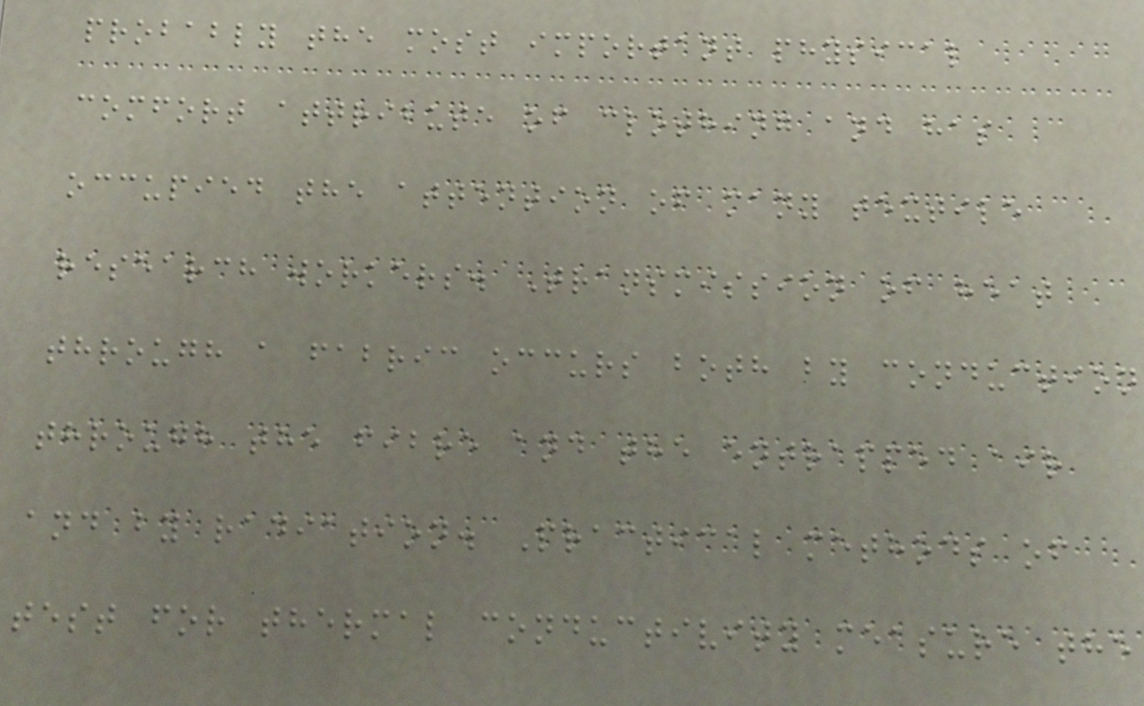probably the most important physical
comfort attribute of clothing and has
occupied the attention of many textile
research workers. Transmission of heat
through a fabric occurs both by conduction
through the fibre and the entrapped air
and by radiation. Practical methods of
test for thermal conductivity measure the
